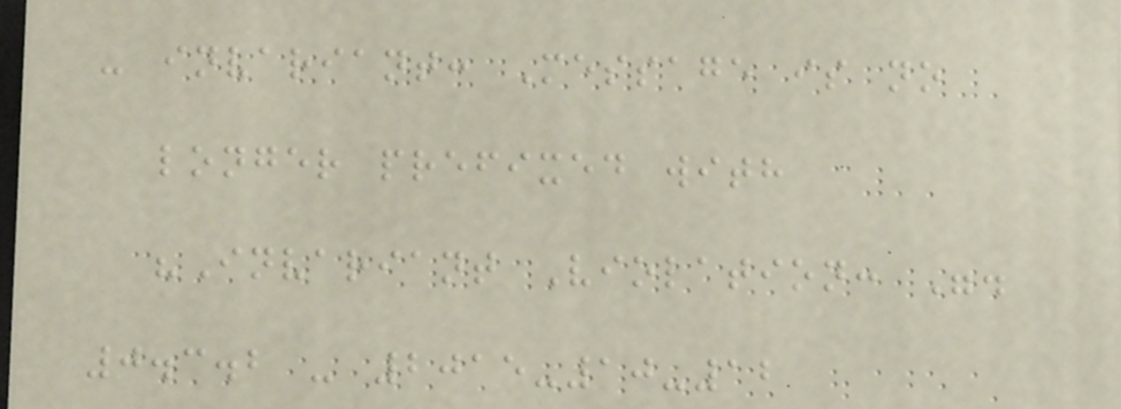- invariant: Message is no
longer prefixed with
"Invariant Violation: ".
0.3.2 - 2015-10-12
